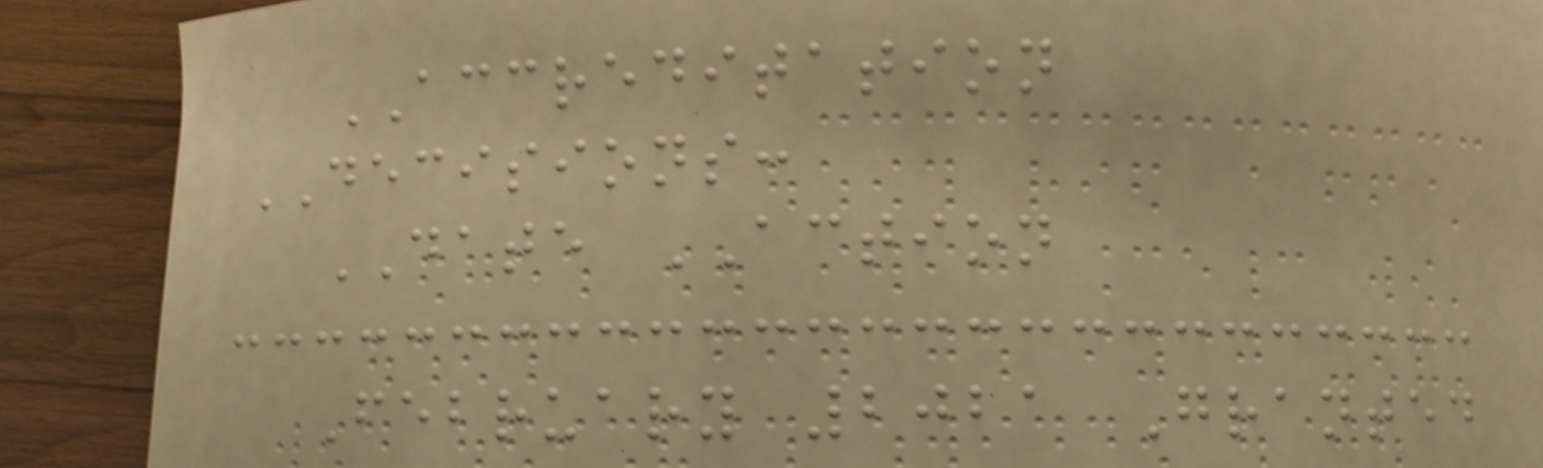ACCREDITATION
DECISIONS:
DATE ACTION
February 2021 Granted
